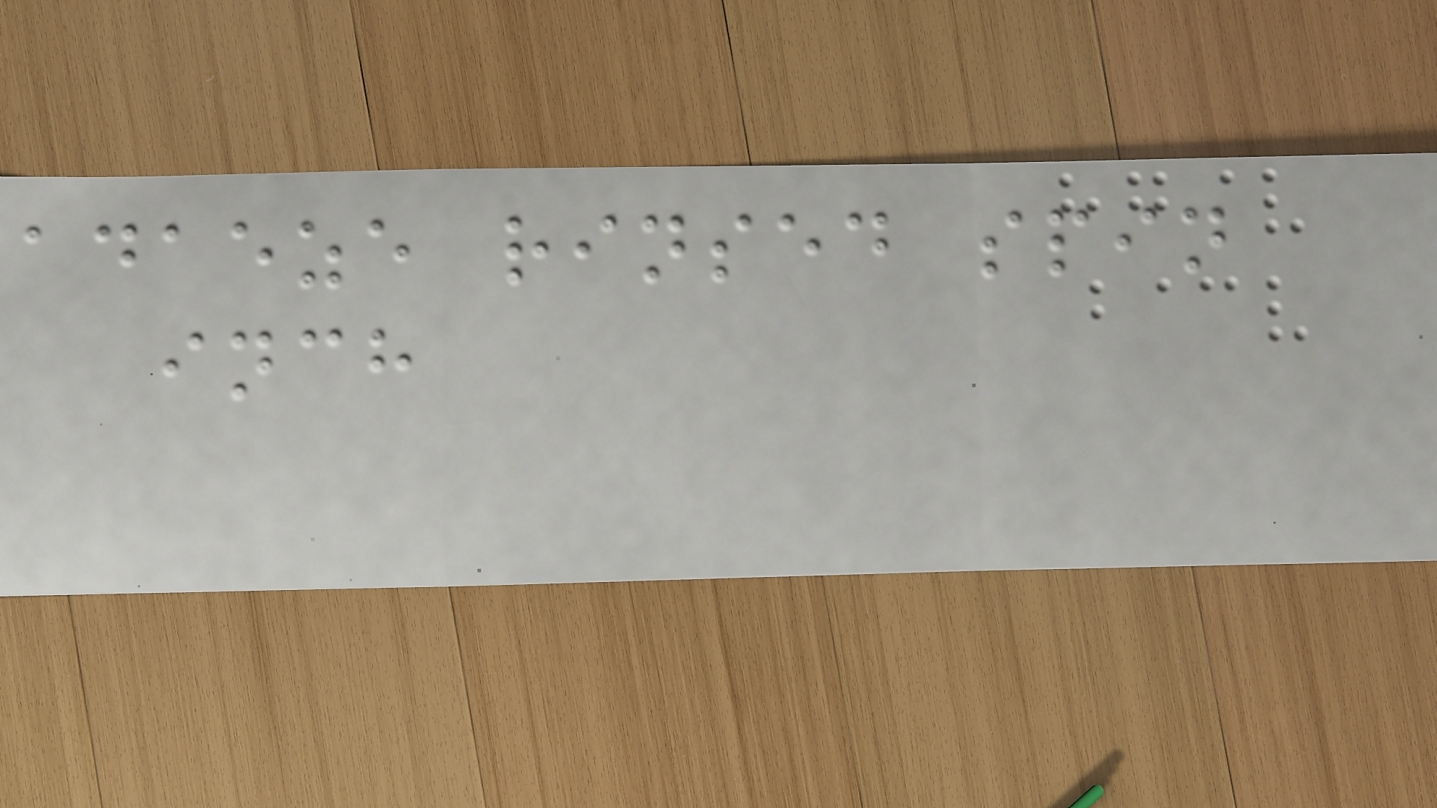adaeze rinsed spin
inch
